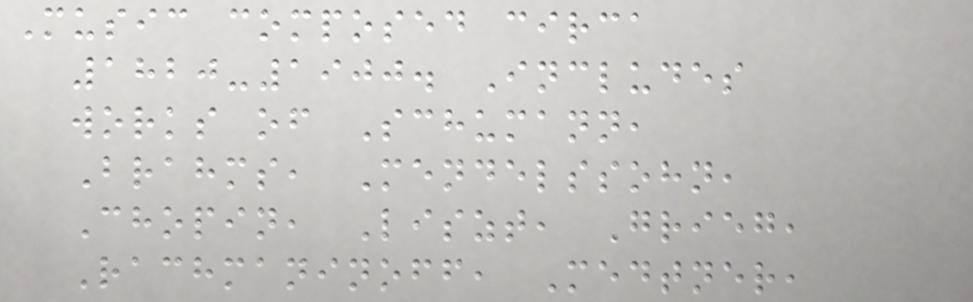Music composed circa
1820-1900. Includes
works of Schumann,
Brahms, Mendelssohn,
Chopin, Liszt, Grieg,
Rachmaninoff, Medtner,
